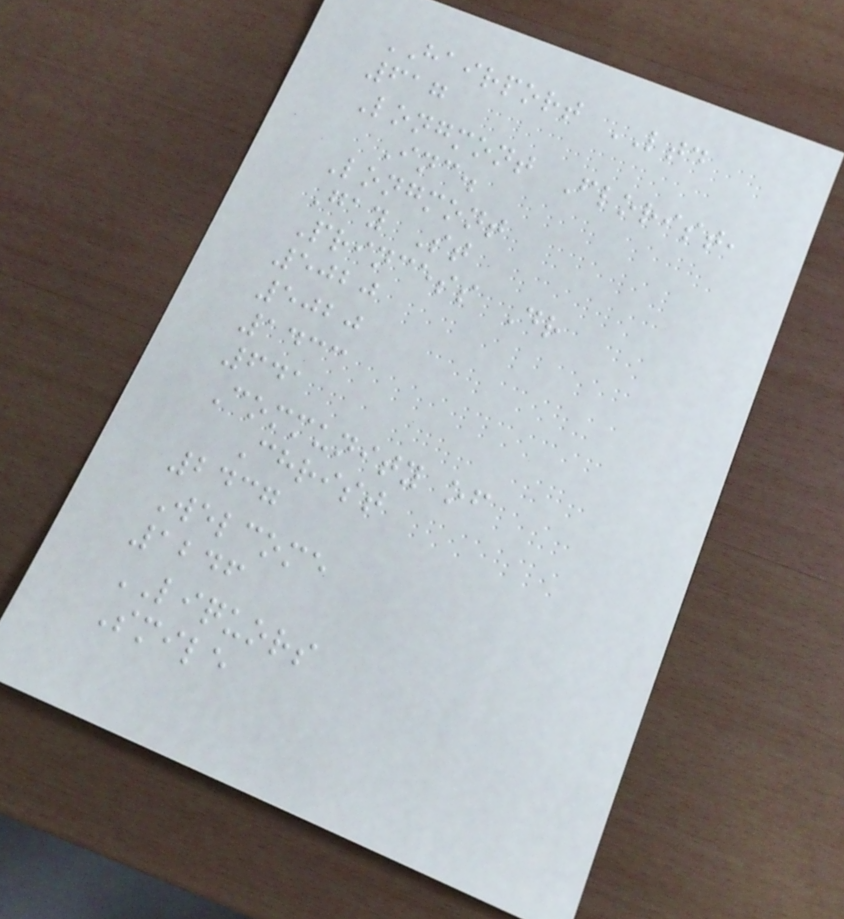HAIRPORT LTD
617
Longmont Florist,
Inc.
Longmont
Gay St
Princess Dr
5020
5020
1433
641
Community of
Christ
2437
Welcome
1246
LIQUORS
Smile
